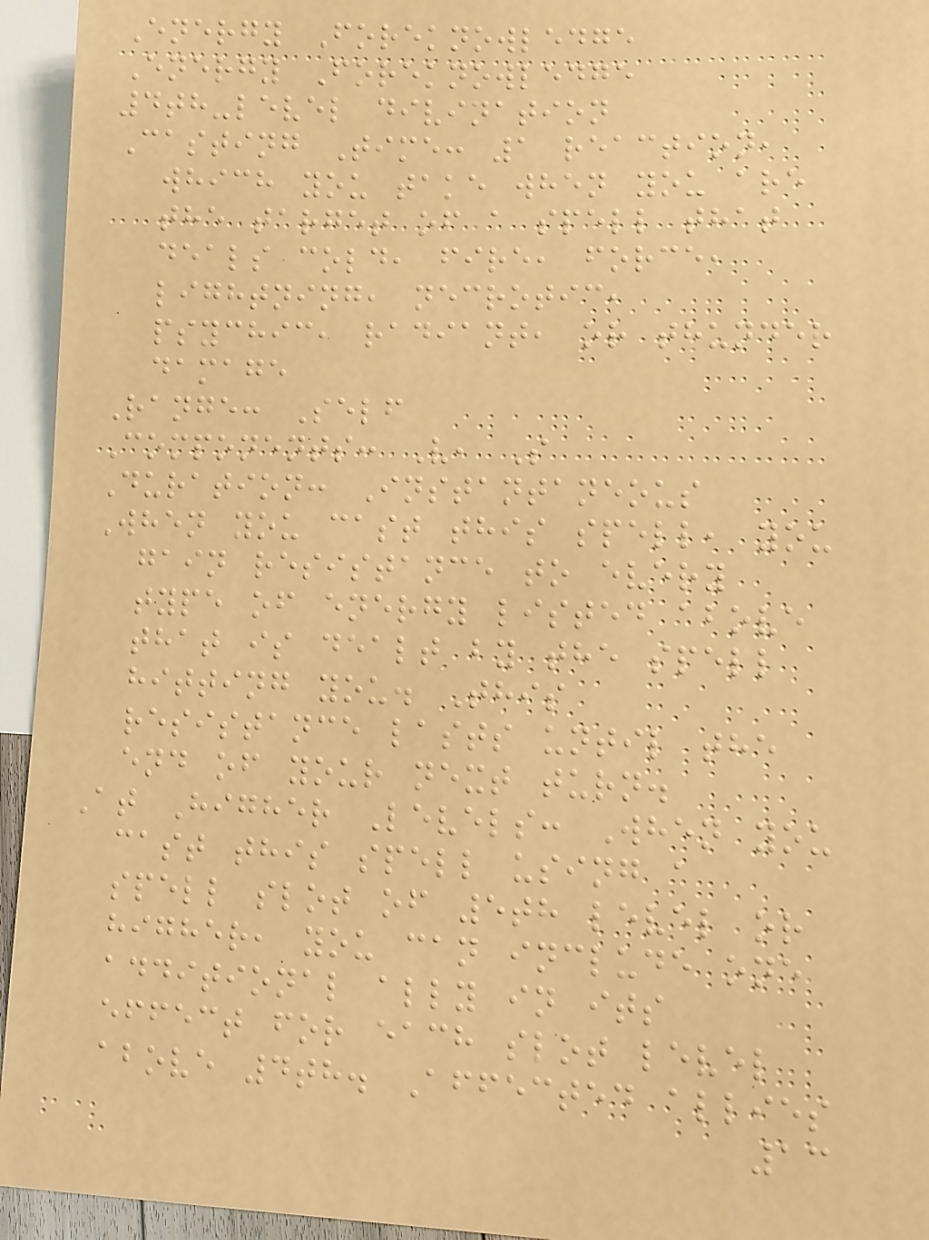Energy Foreknowledge
Energy Foreknowledge
4th-level divination
Casting Time: 1 reaction,
which you take when you are
the target of a spell that
deals cold, fire, force,
lightning, necrotic,
psychic, radiant, or thunder
damage
Range: Self
Components: V, S
Duration: Instantaneous
When you cast this spell, you
gain resistance to every
type of energy listed above
that is dealt by the spell
hitting you. This
resistance lasts until the
end of your next turn.
At Higher Levels: When you
cast this spell using a
spell slot of 5th level or
higher, you can include one
additional ally in its
effect for each slot level
above 4th. Affected allies
13
